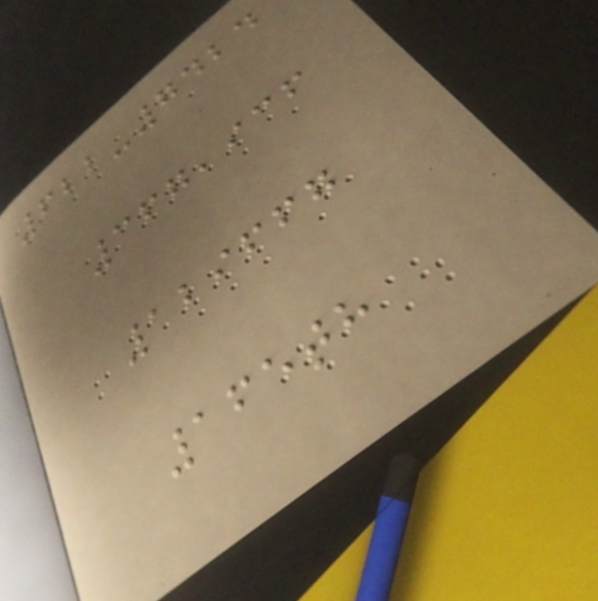622-7424
367,936
129667
165th
